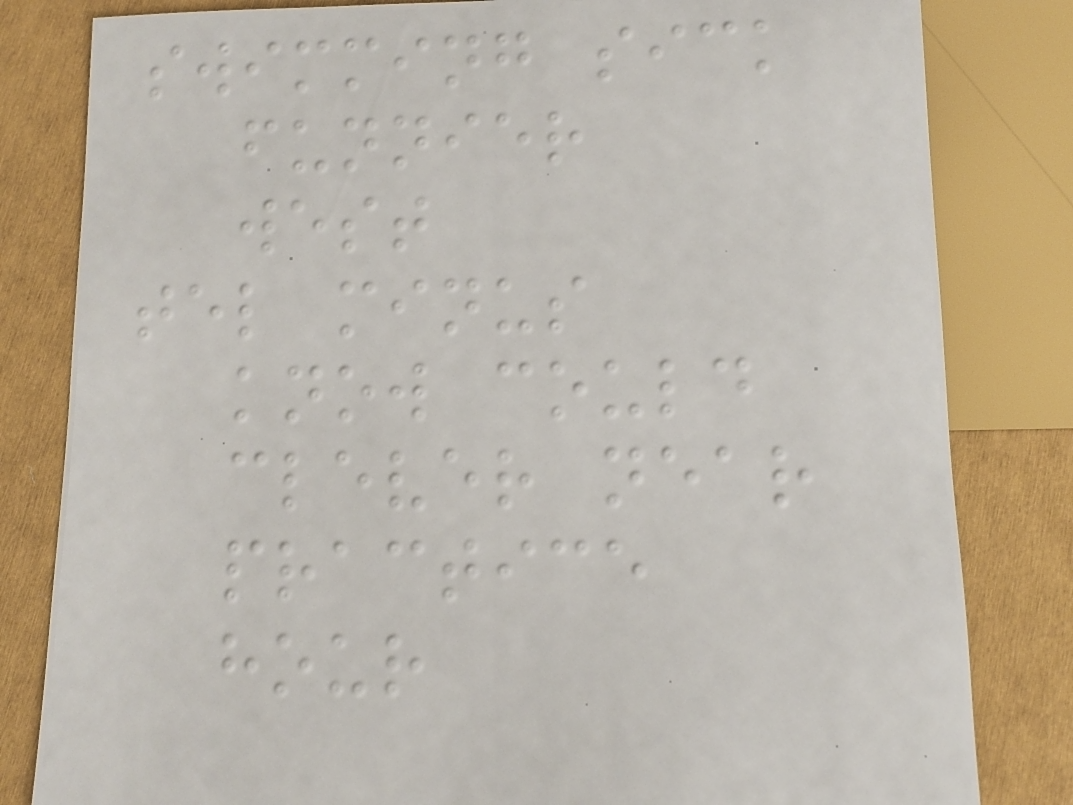swimming sick
funnier
west
tel minus
know could
clever near
practice
hour
